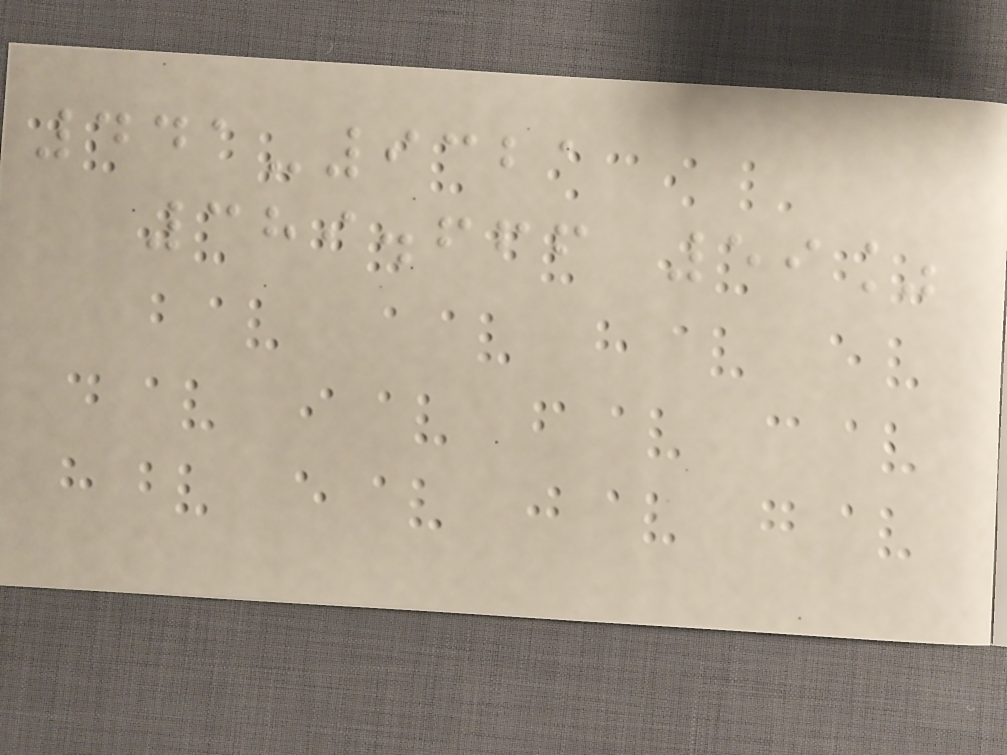441-9321
389.666 59%
